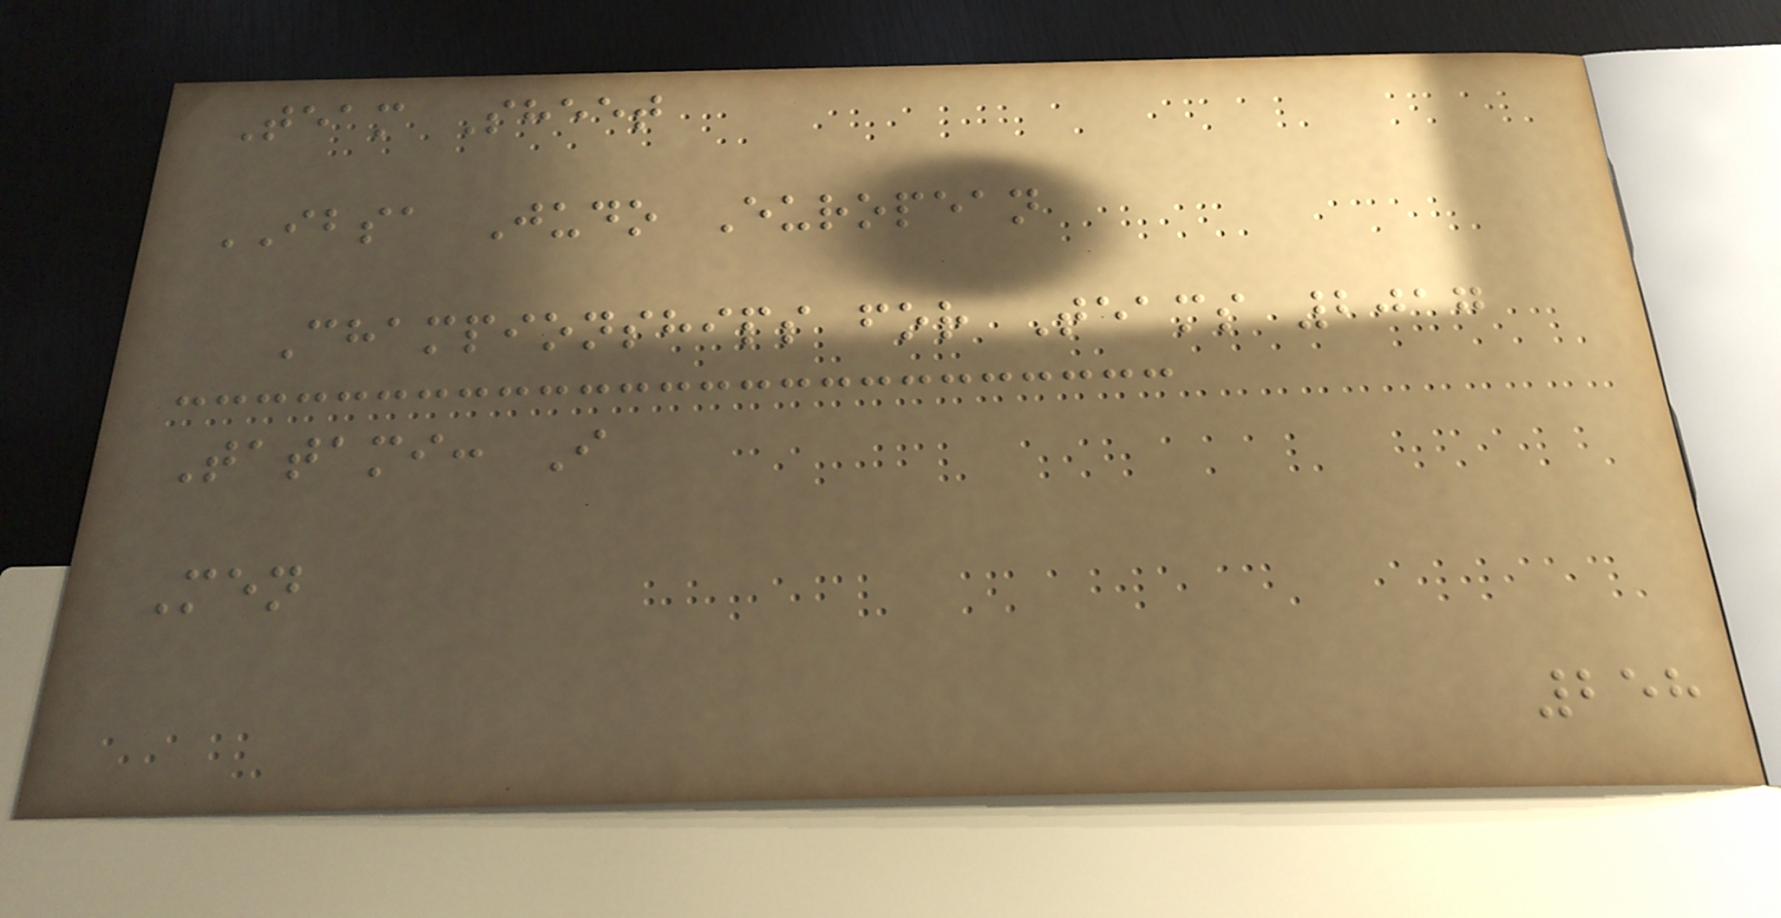Team Sheet
IBSA Judo European
Championships for Teams 2017
Tatami: I
Men
258
